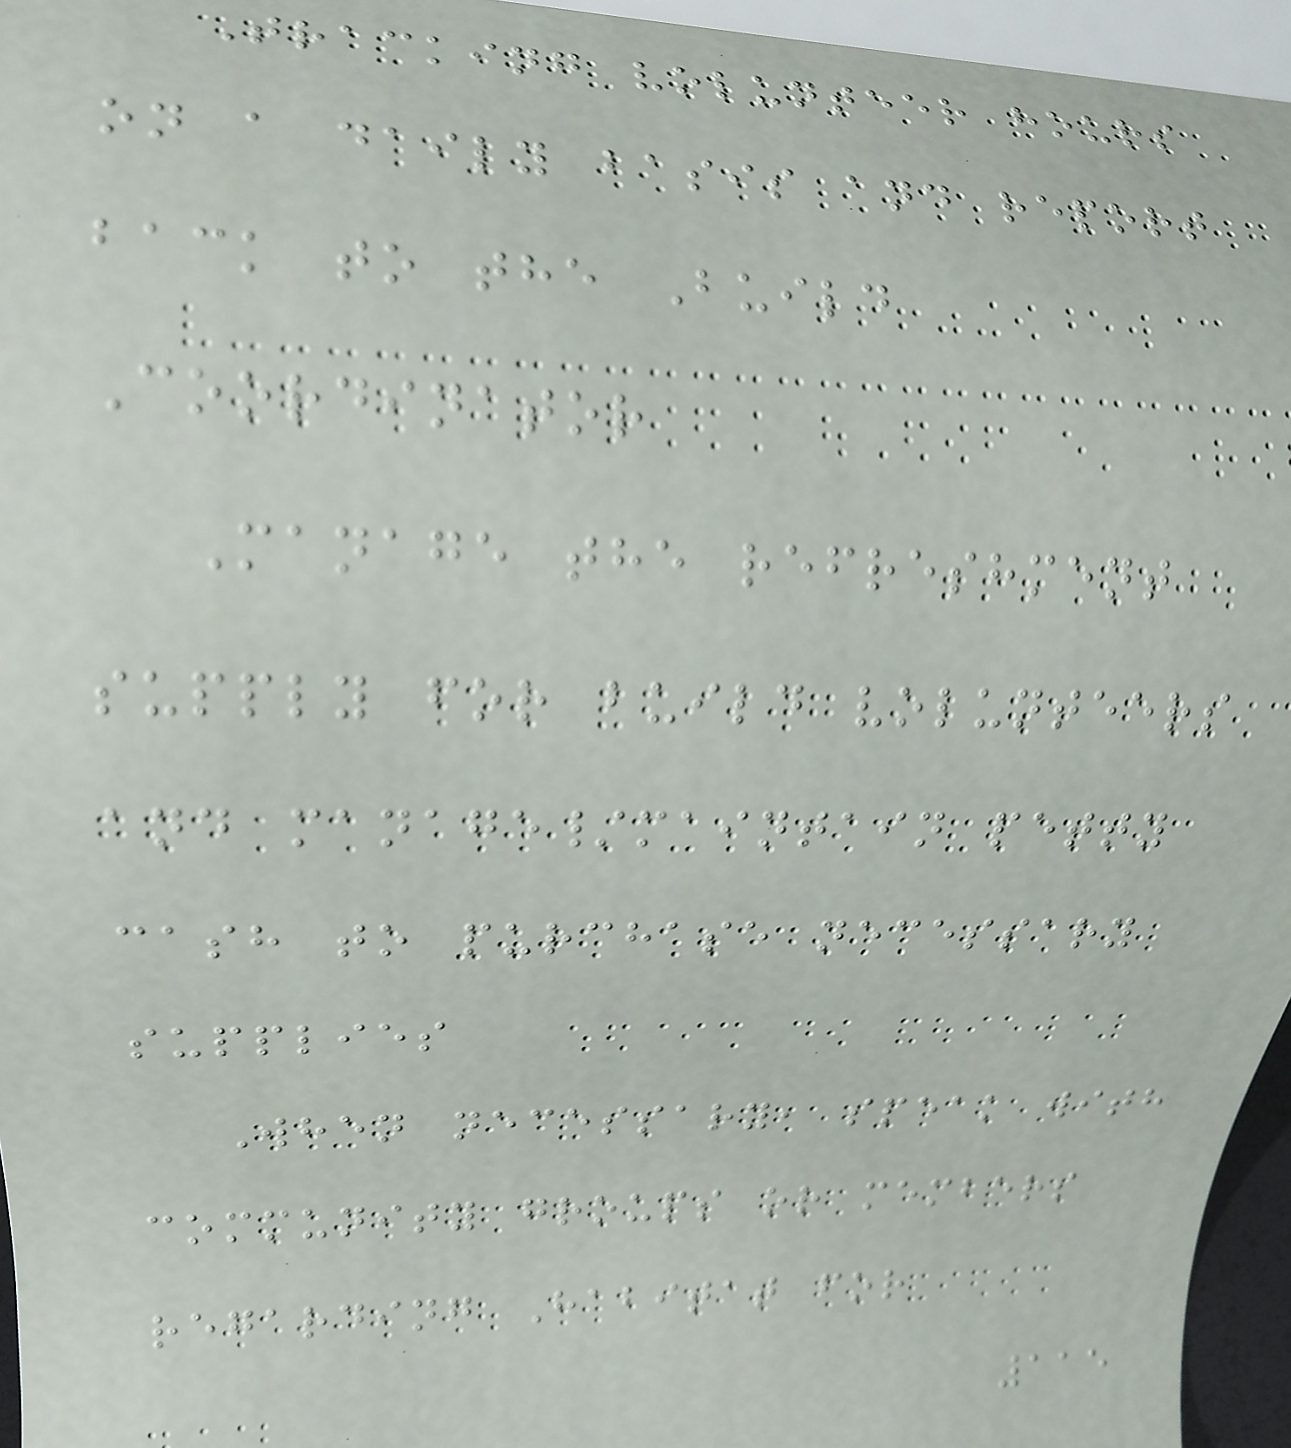Tracking volunteer hours
on a daily basis and report
back to the Build
Coordinator
Manage the refreshment
supply for build volunteers
and manage/maintain petty
cash to purchase necessary
supplies
When necessary, speak with
community groups or members
regarding Habitat for
115
